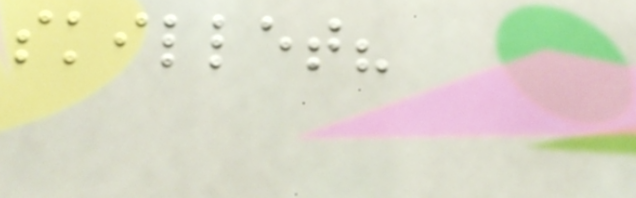skillet?
